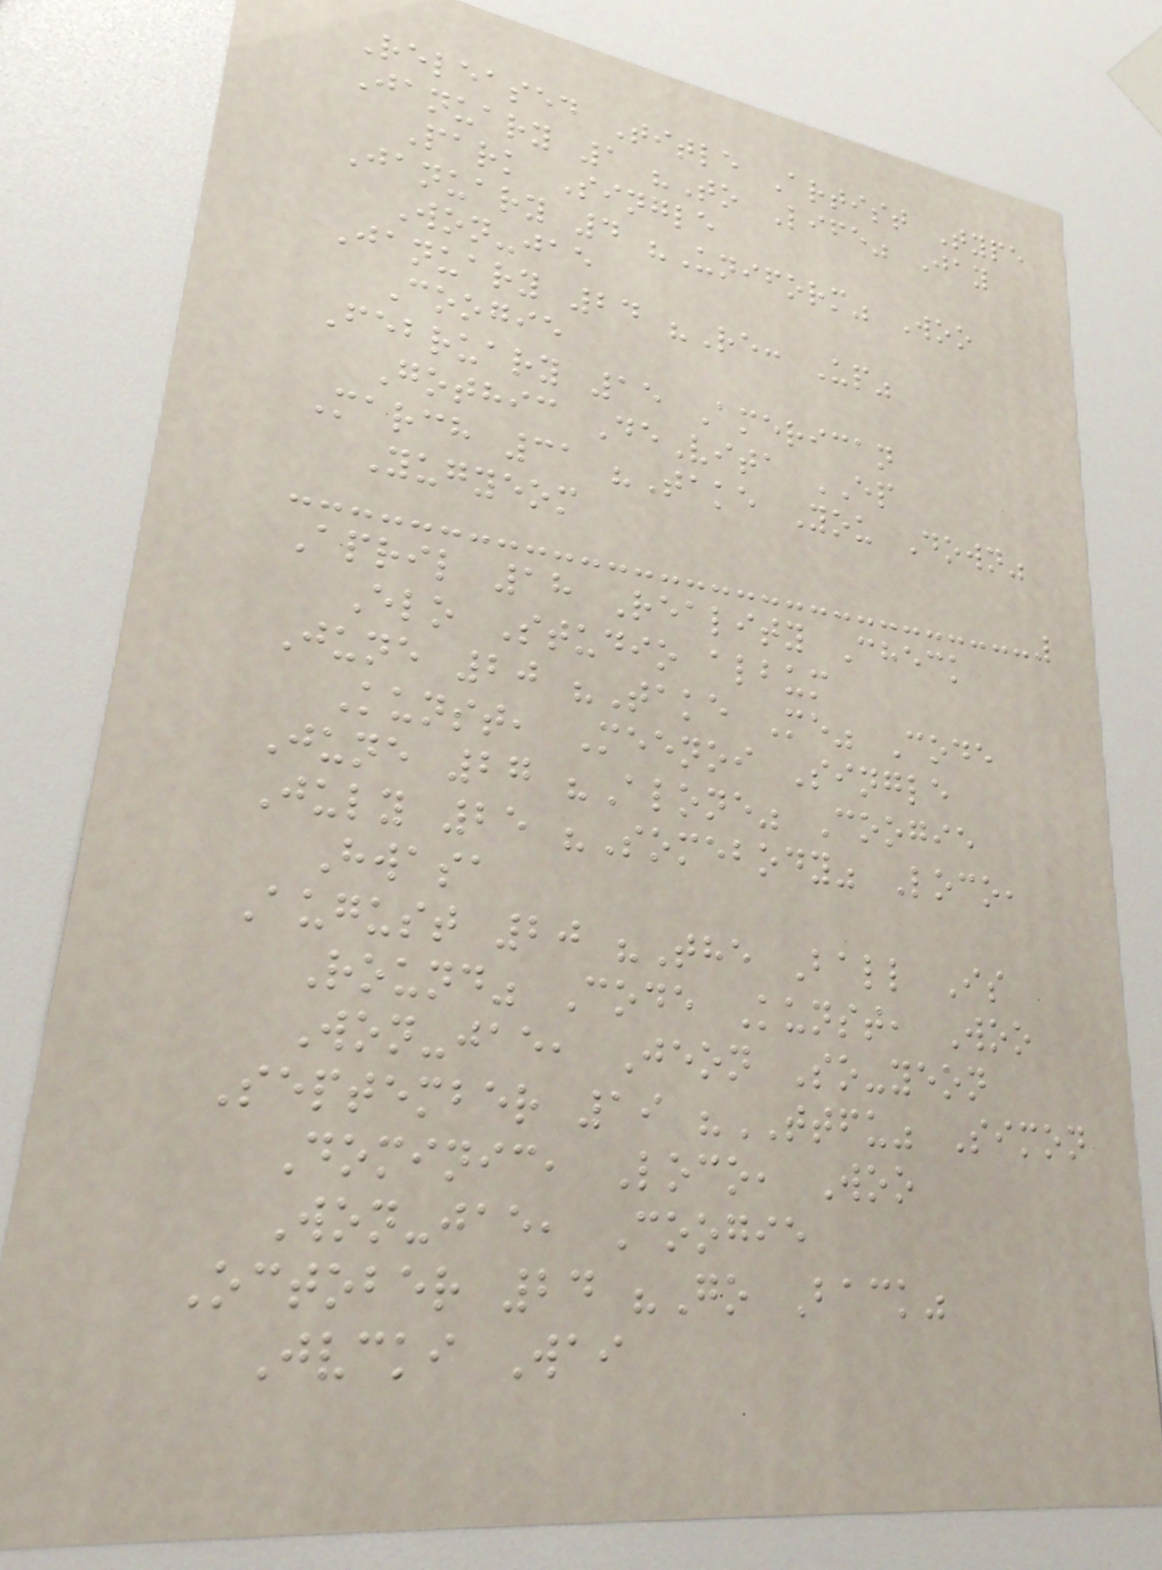Released Title Artist Type
January 1 "To Life" Jay
Park Single
January 4 "Uniform" Woo
Won-jae
January 24 "Re: Up"
Coogie
February 15 American
Gothic DeVita EP
March 31 "Take You Down"
Yugyeom
April 18 Reality Check
Elo Studio album
June 20 "Take Me" Code
Kunst, Meenoi Single
June 27 "Alone" Coogie
July 25 "Somebody" Loco,
Hwasa
August 20 "The Ball Is
Round" Code Kunst, Woo
Won-jae, Jeon So-yeon
September 19 "TTFU" Simon
Dominic, Loco, Woo
Won-jae, Coogie
October 24 "Go Back"
Jvcki Wai
